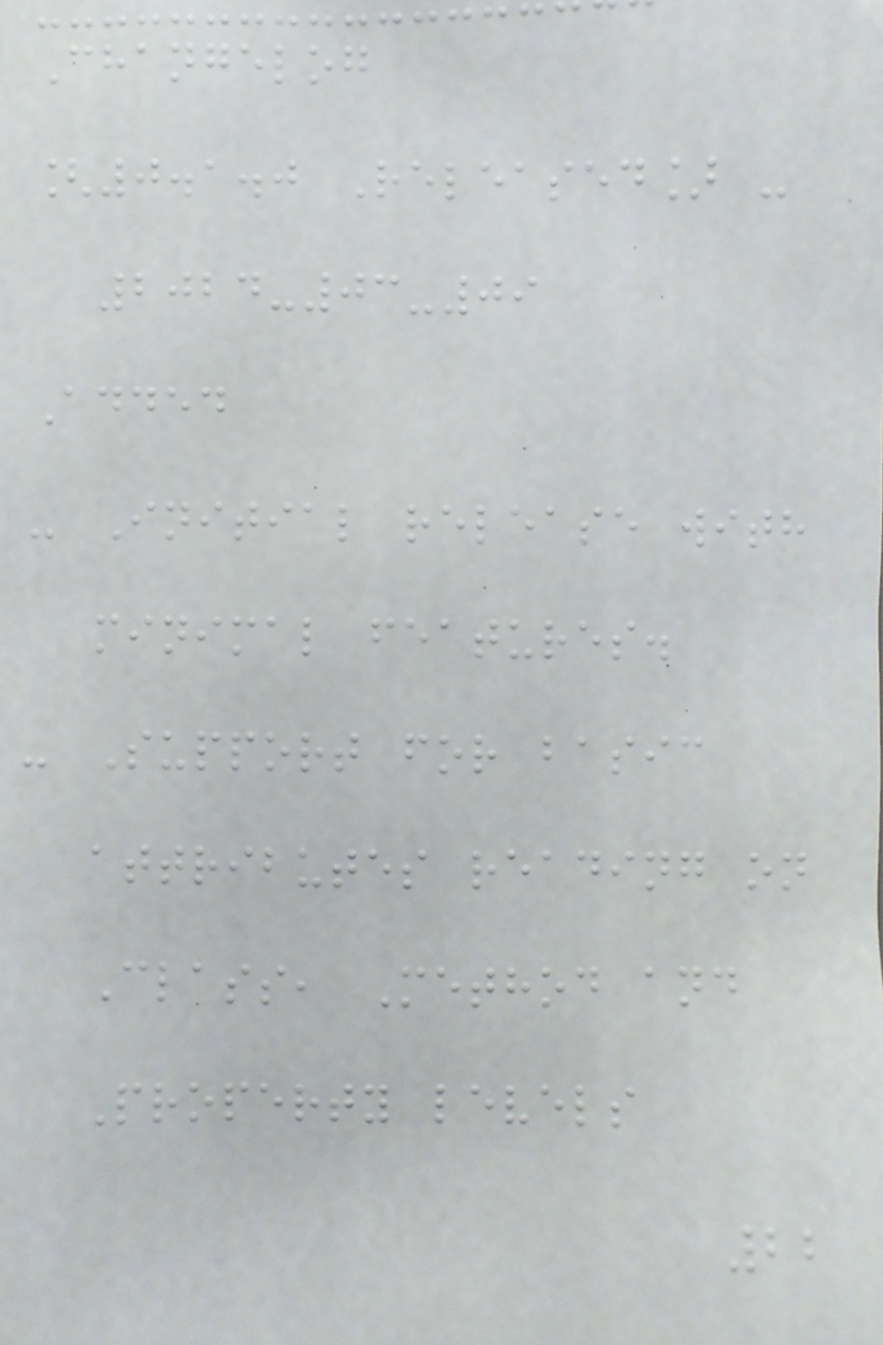Changelog
[0.1.0 Released] -
2024-03-09
Added
- Initial release with
minimal features.
- Support for basic
attributes reading on
Class, Method and
Property levels
22
